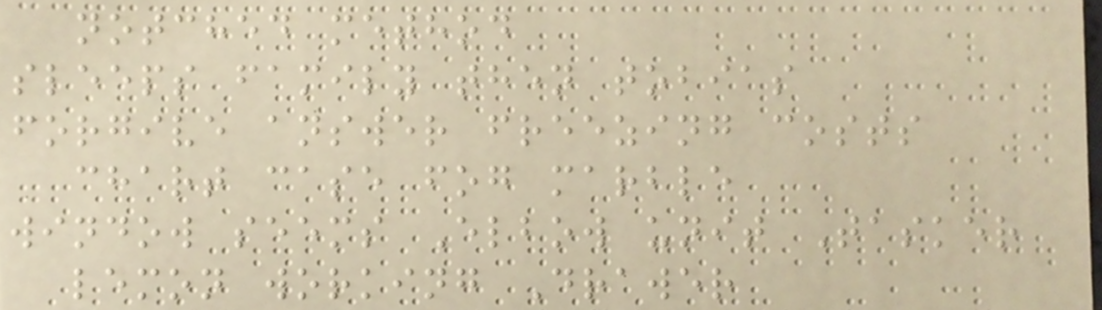notched method
sleeps family then tobias
forgive answer freezing costs
chart case fog marble
window seems Elbow unit Tasker
lemon working Drawer
